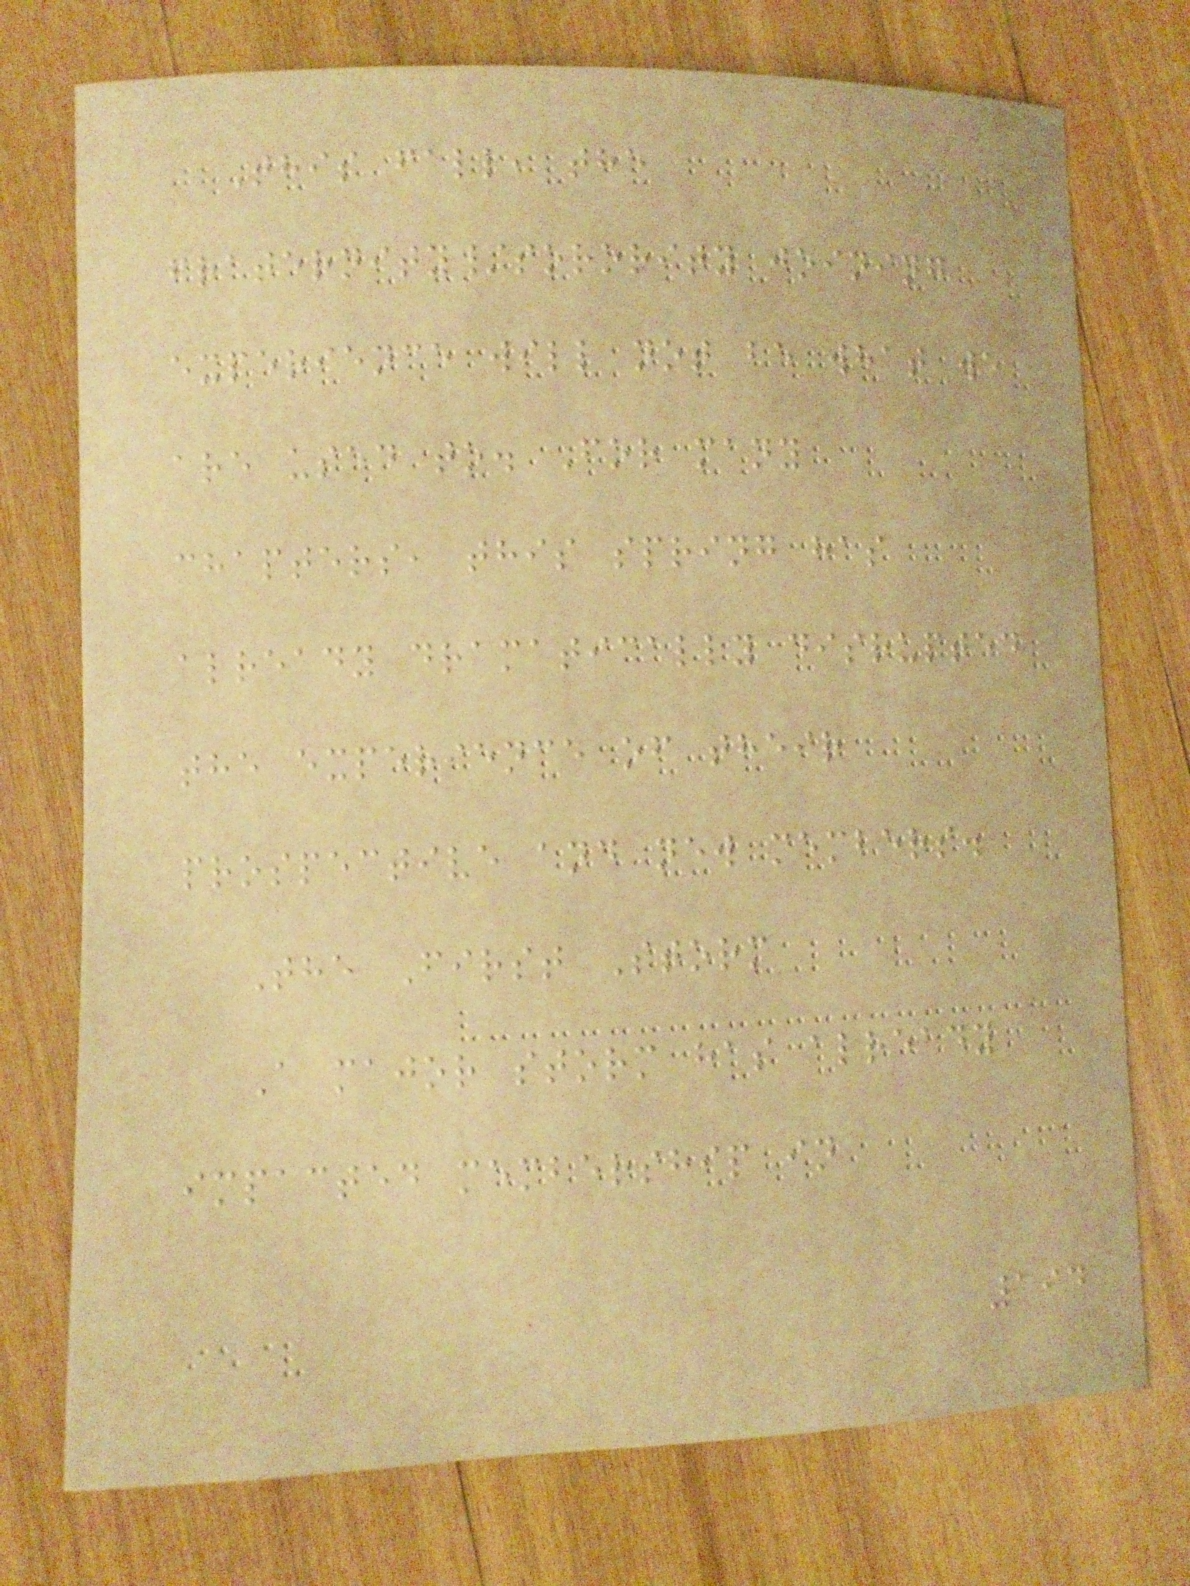This fall, the
fraternity/sorority joining
experience will not be what we
are used to. For many
chapters, this spring has
already dramatically disrupted
the experience of their
prospective and new members.
The First Storm
A major storm has already
impacted membership in
194
